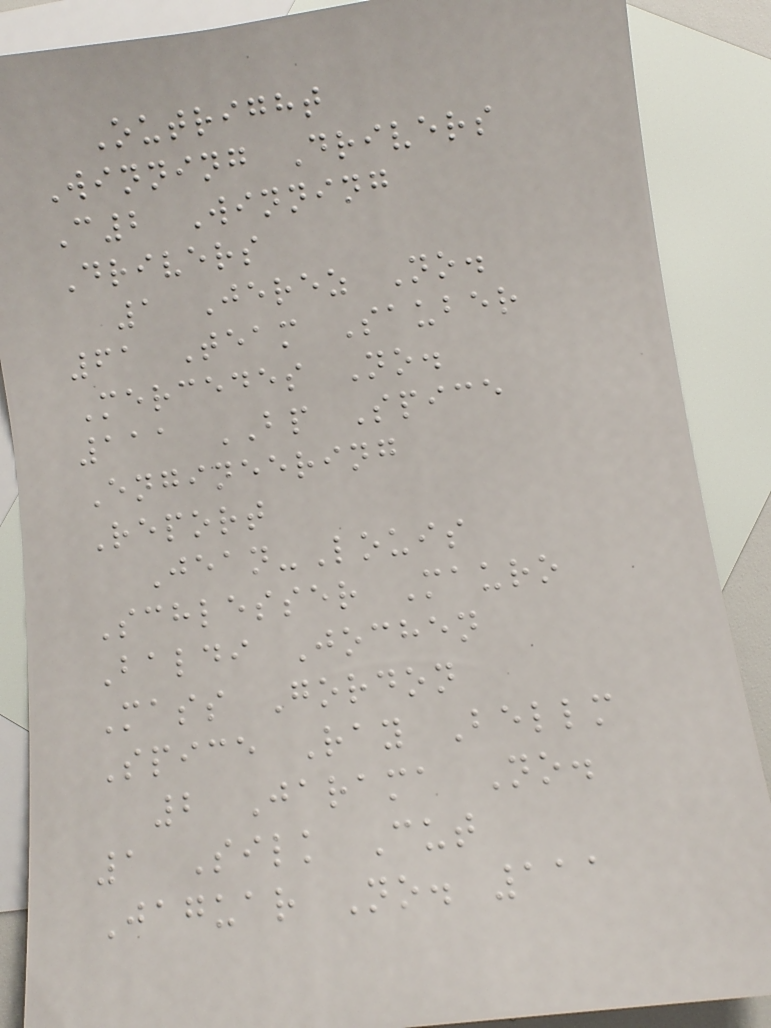Outright
Winning Drivers
C2 Winning
Drivers
1 Jerez No.
61 Team Sauber
Mercedes No.
111 BP Spice
Engineering
Report
Jean-Louis
Schlesser Mauro
Baldi Jochen
Mass Gordon
Spice Ray Bellm
2 Jarama No.
1 Silk Cut
Jaguar No. 111
